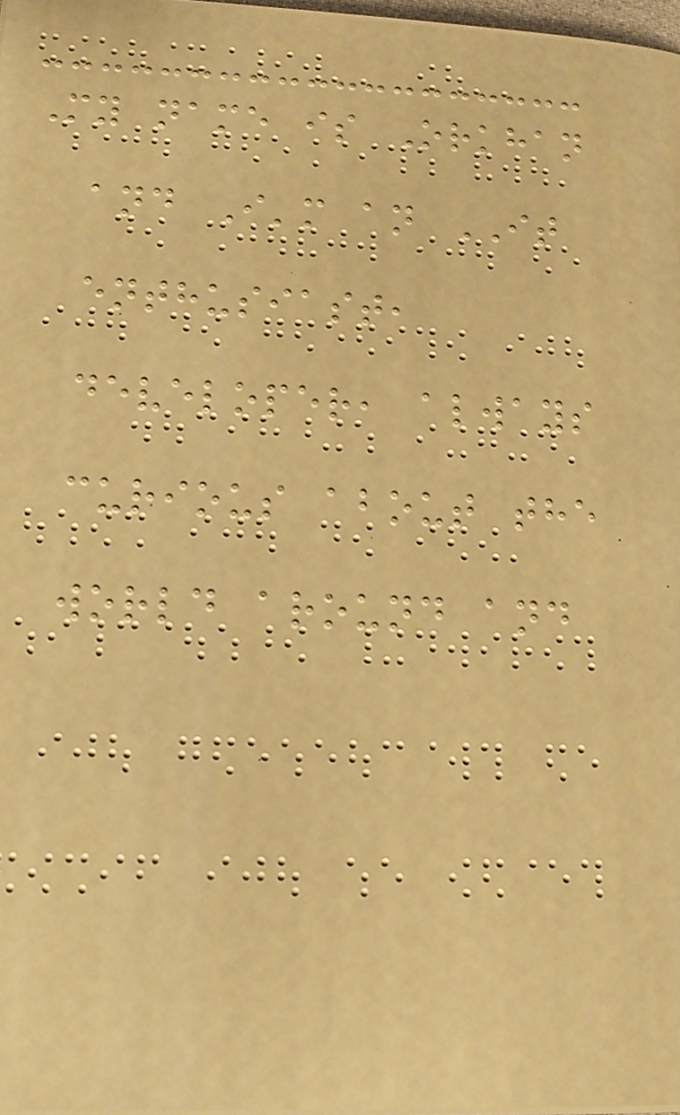My name is Orkhan
and I'm an IT
enthusiast,
developer, always
curious about the
world around and
